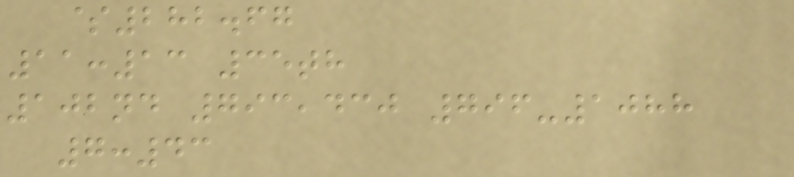$282.67
11:13 35th
102nd 793,430 796-1088
7:43
